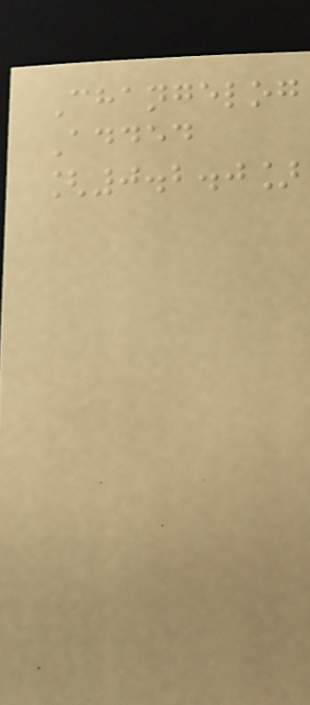Changelog
Added
[0.2.0]
